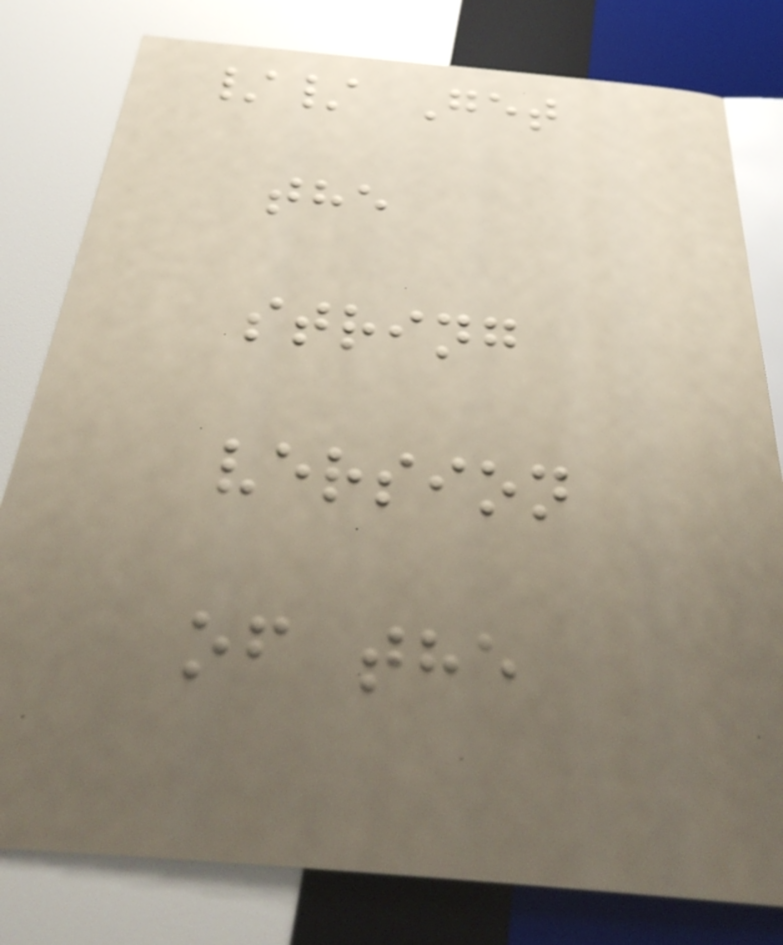// Get
the
string
version
of the
